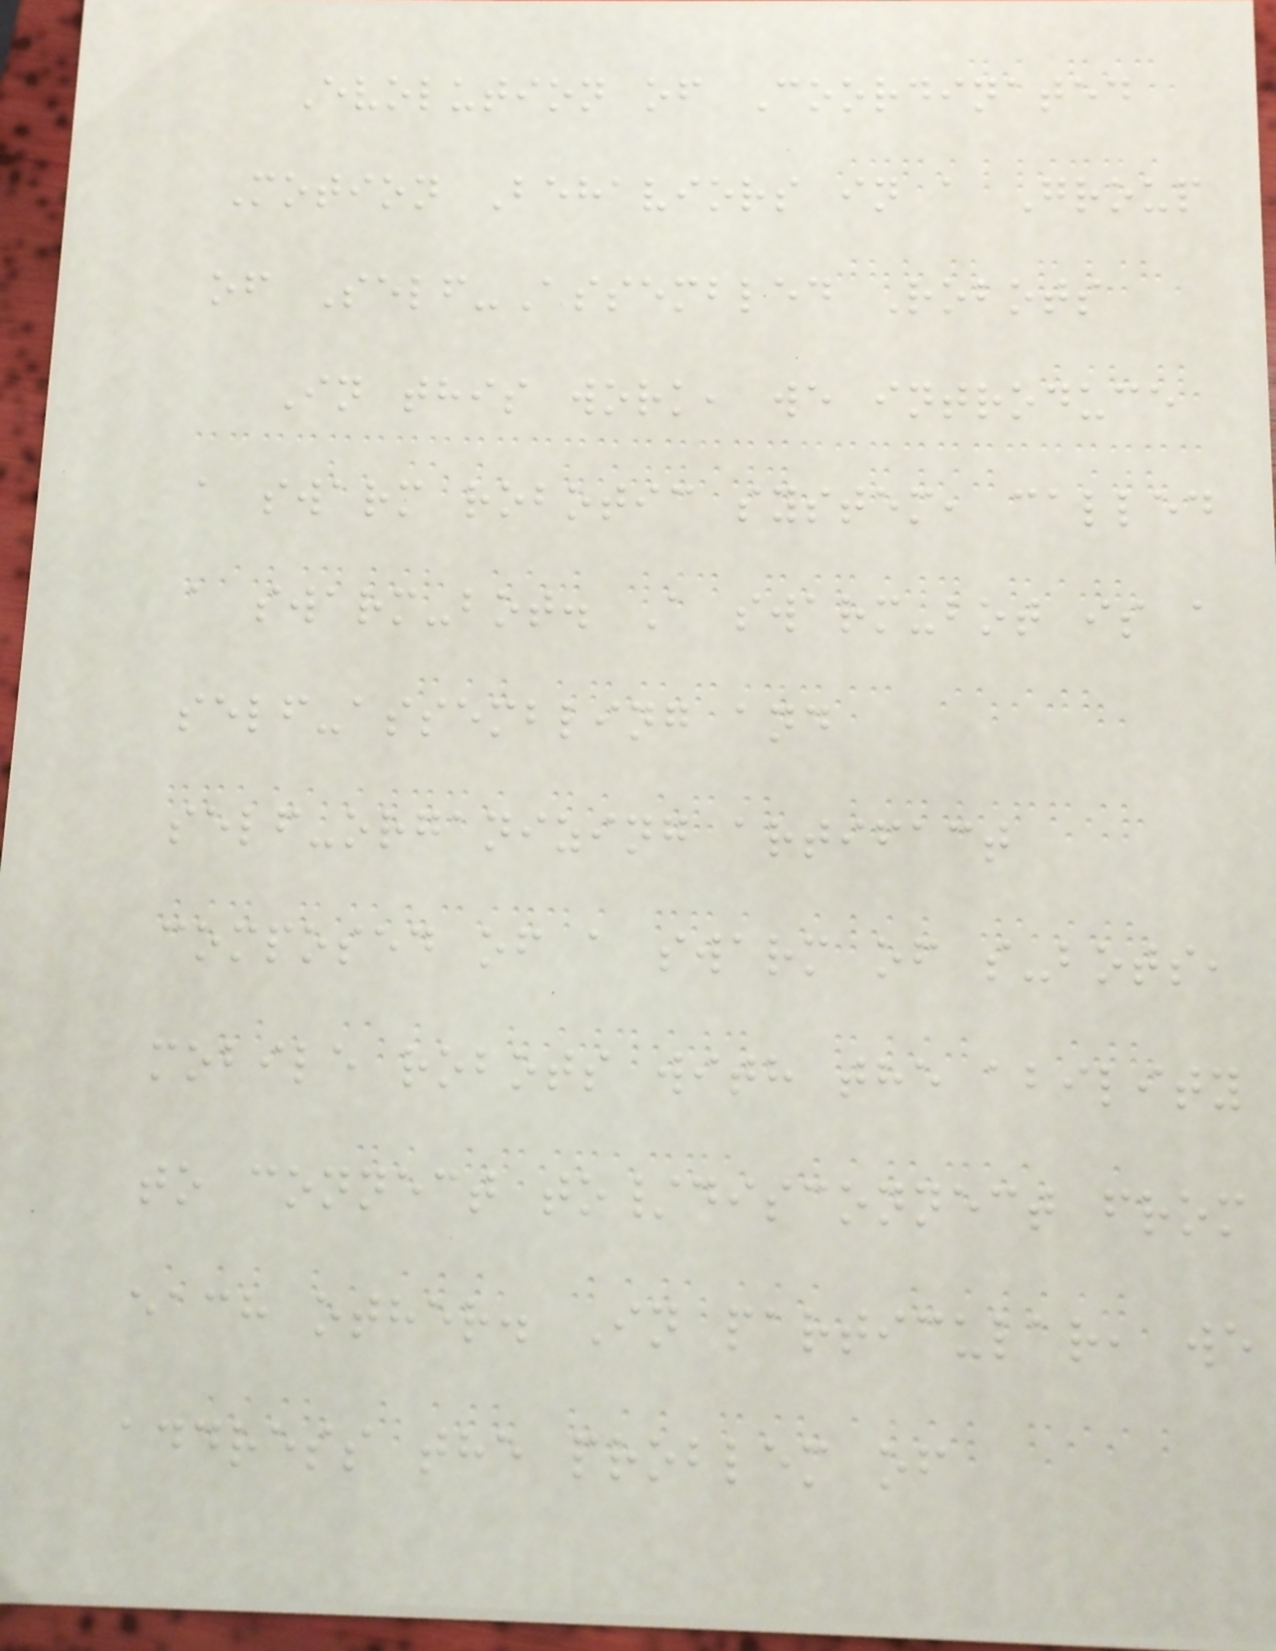Evolution of Coordinated
Motion Behaviors in a Group
of Self-Assembled Robots
In this work, we introduce
a swarm robotic system, called
a swarm-bot. A swarm-bot is a
self-assembling and
self-organizing artifact
composed of a swarm of s-bots,
mobile robots with the ability
to connect to/disconnect from
each other. In particular, we
address the problem of
